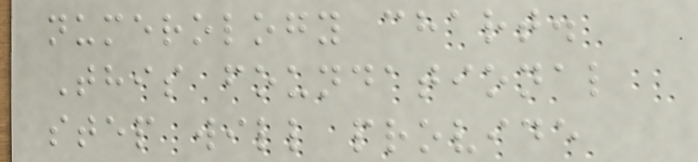numerology chart.
This foundational
step will provide
